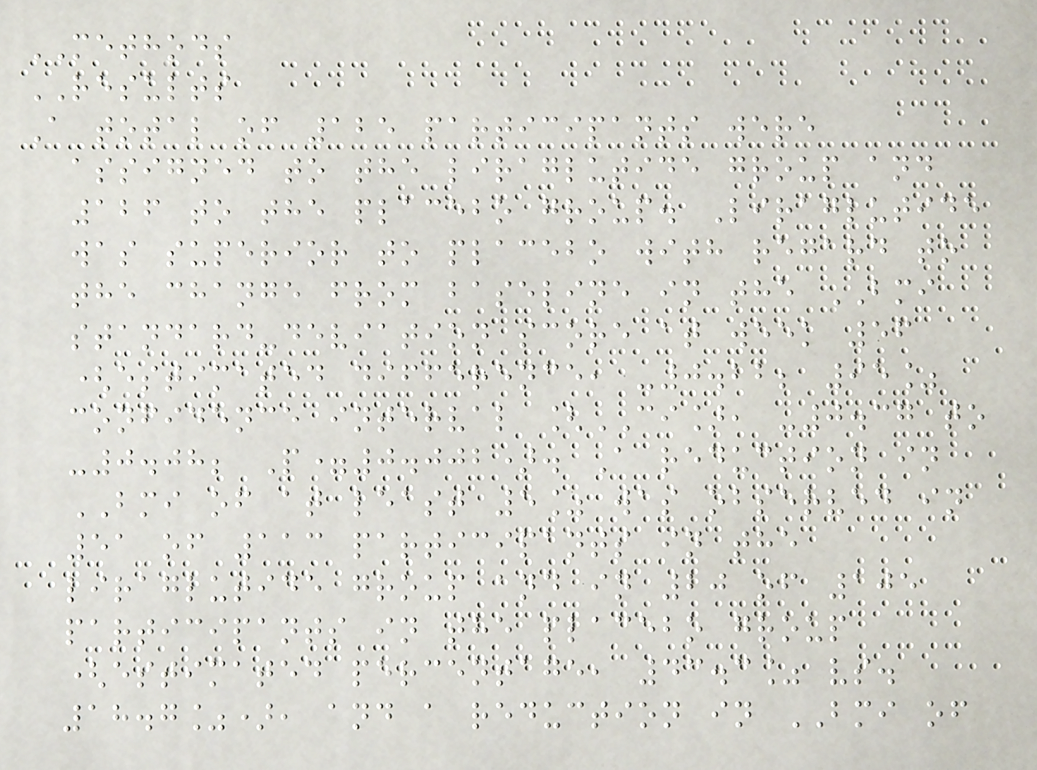METHODS
RESULTS
A total of 125 participants were
assigned to the liraglutide group and
126 to the placebo group. Liraglutide
was superior to placebo with regard to
the change from baseline in the BMI
standard-deviation score at week 56
(estimated difference, -0.22; 95%
confidence interval [CI], -0.37 to
-0.08; P=0.002). A reduction in
BMI of at least 5% was observed in
51 of 113 participants in the
liraglutide group and in 20 of 105
participants in the placebo group
(estimated percentage, 43.3% vs.
18.7%), and a reduction in BMI of
